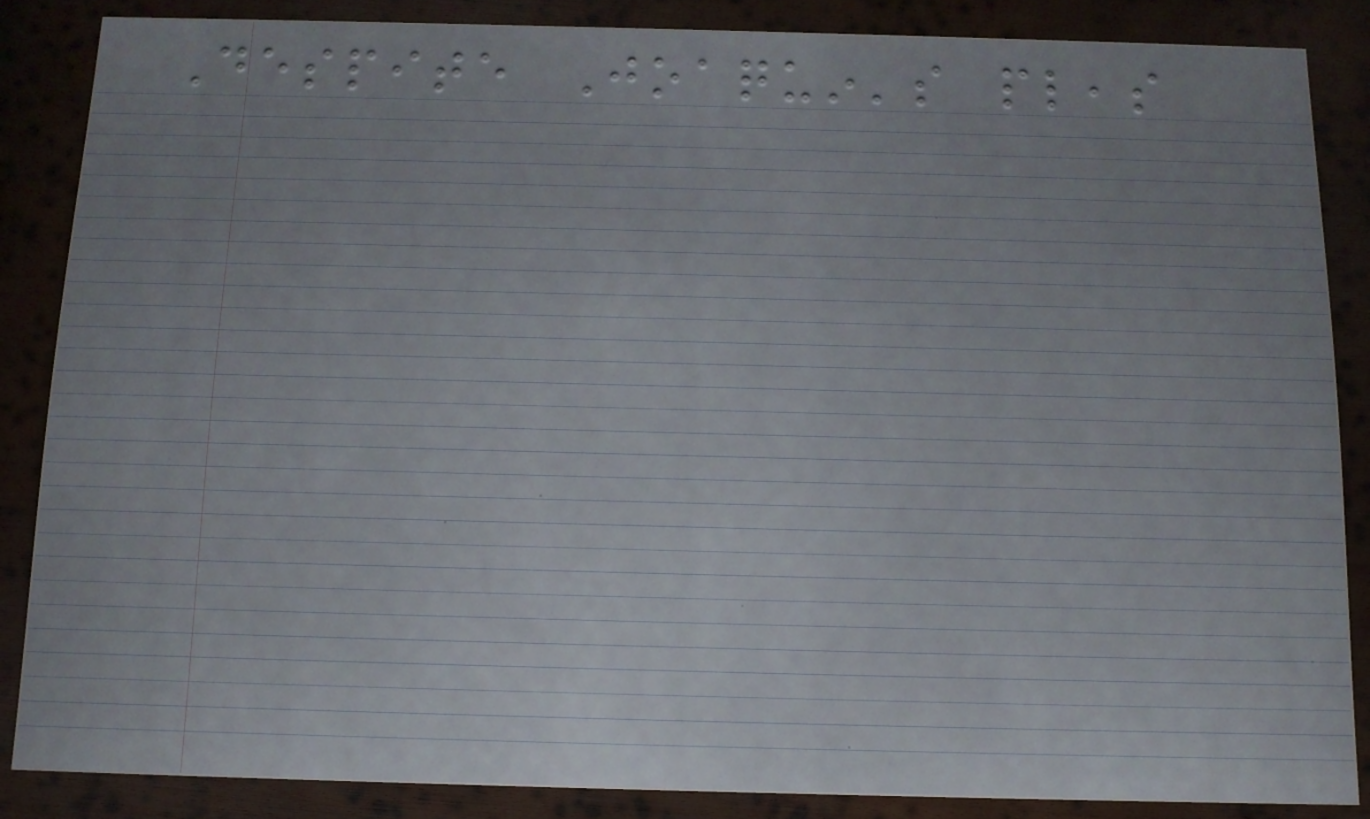Despite Joaquin's pleas
